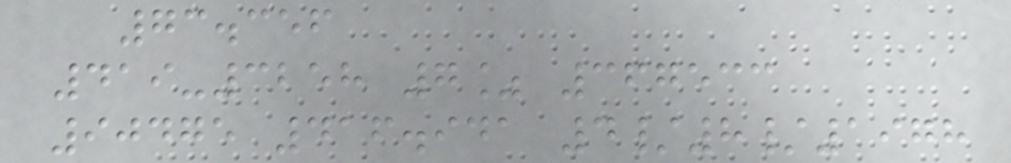73.356
419-3258 7% 367533
90475 416.941 4/8/1978
